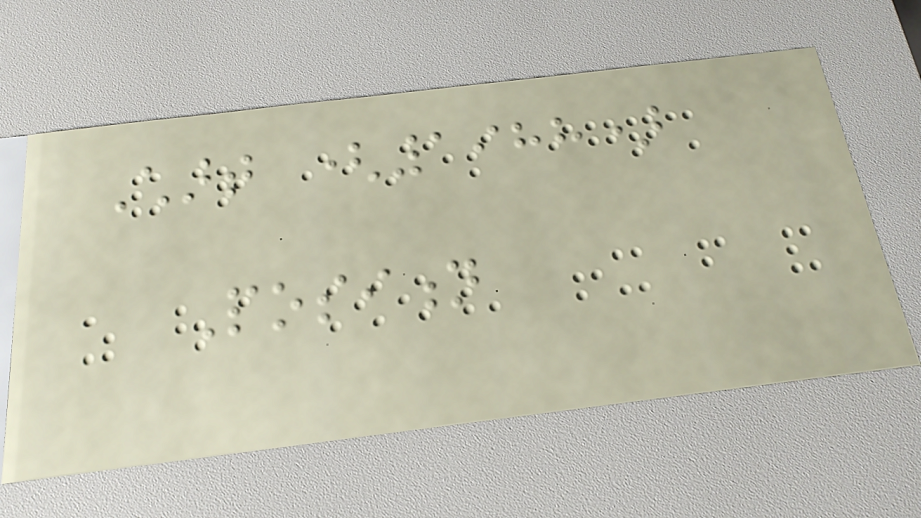Chart (1988)
Position
